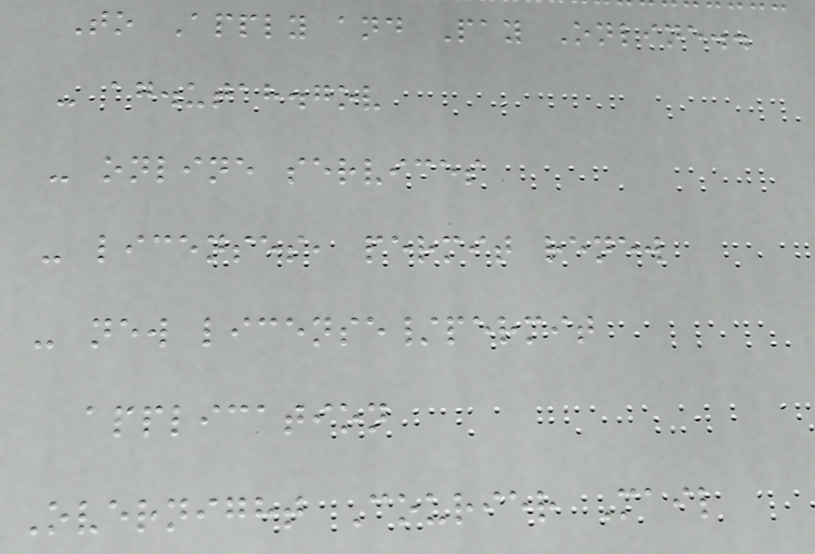To Apply and Pay Online..
- ag.utah.gov
- online services
- licenses, permit renew
- new license/permit
application
Overnight Courier Mail
